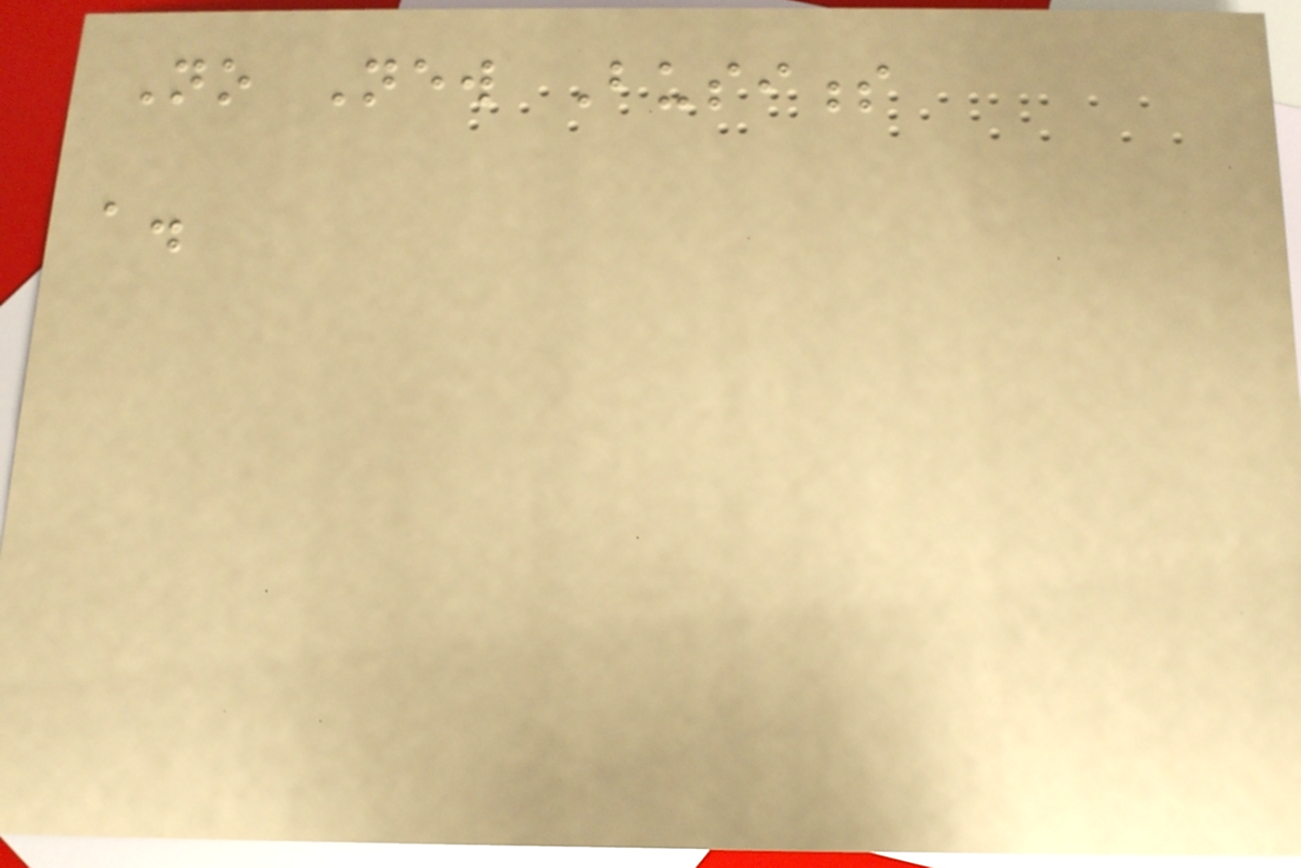No New Business
a.
